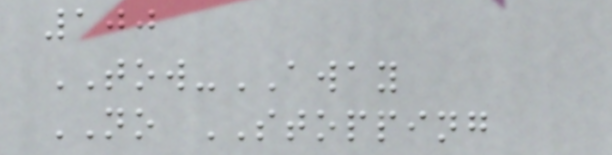100
TOW-AWAY
NO STOPPING
